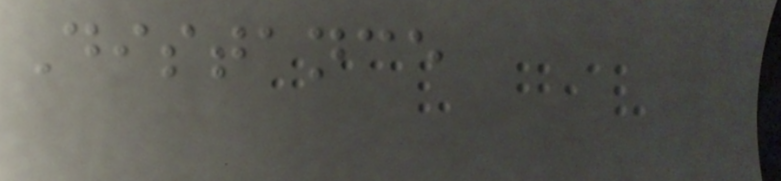Distance
